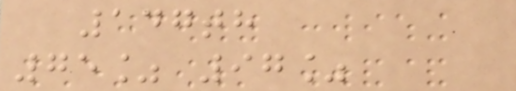147th
75% 97%
